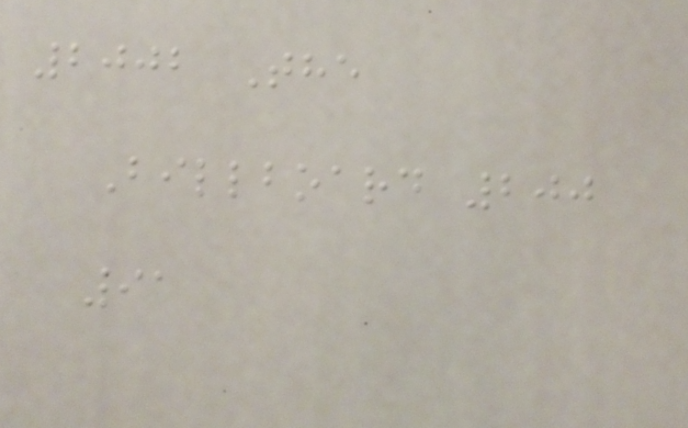2002 The
Billboard 200
91
